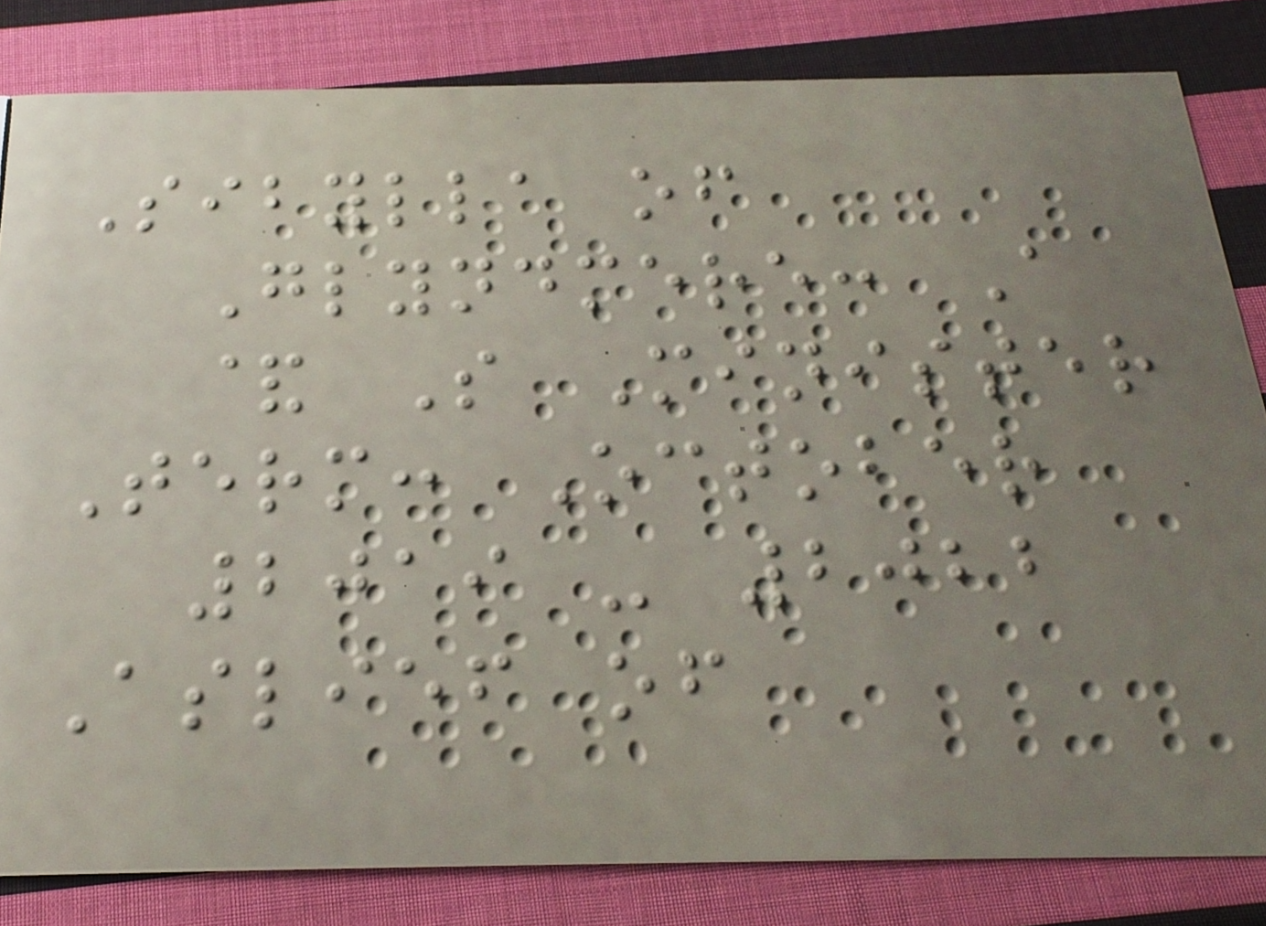Sibylla of
Glyndmere: A
& S Minister
Term: October
2019 - 2022
Aslief of
